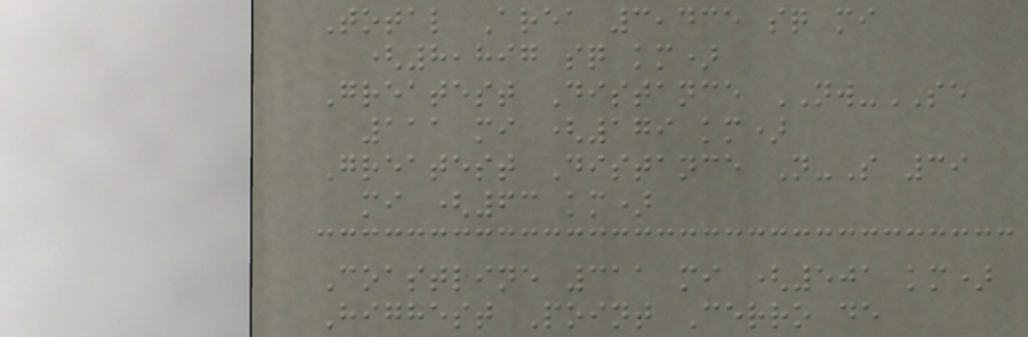Total Area 3,435 sq mi
(8,897 sq km)
Greatest Distance NW-SE
111 mi (179 km)
Greatest Distance N-S 39
mi (63 km)
Coastline 311 mi (501 km)
Highest Point Cerro de
